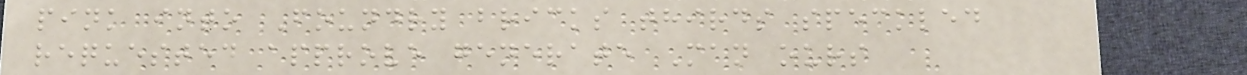pink into Foundry bricks thirds speckled
requested approve generate Man ours
